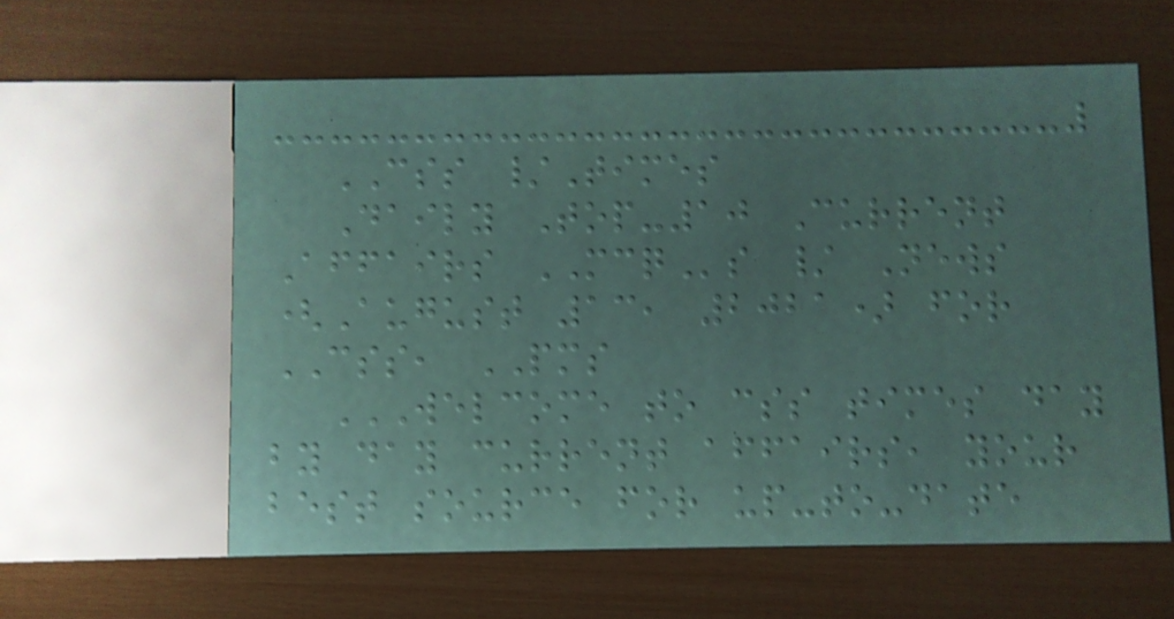CSS /Times
Daily Top-10 Current
Affairs MCQs / News
(August 13, 2021) for
CSS, PMS
WELCOME TO CSS TIMES DAY
BY DAY CURRENT AFFAIRS, YOUR
BEST SOURCE FOR UP-TO-DATE
